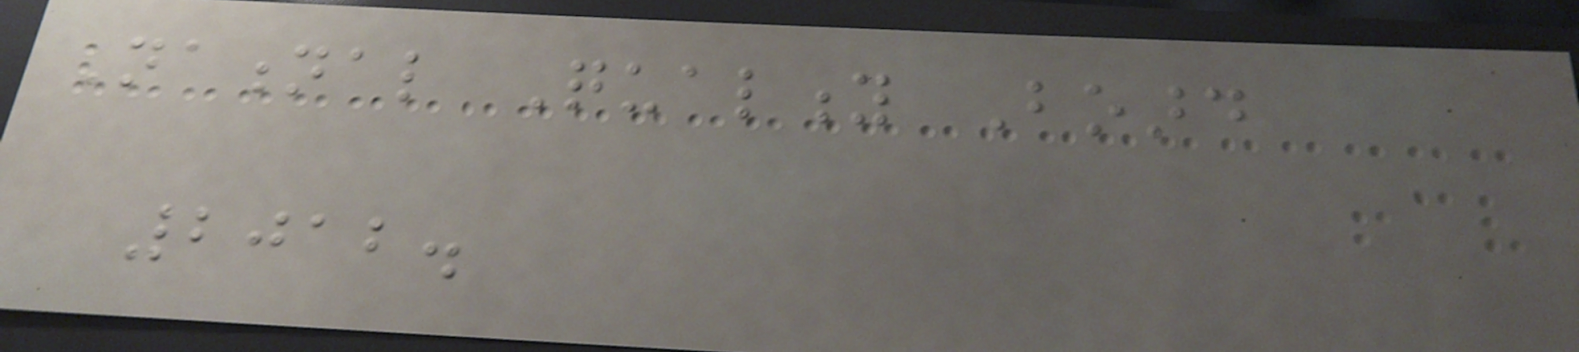National Quality Board
2012.
